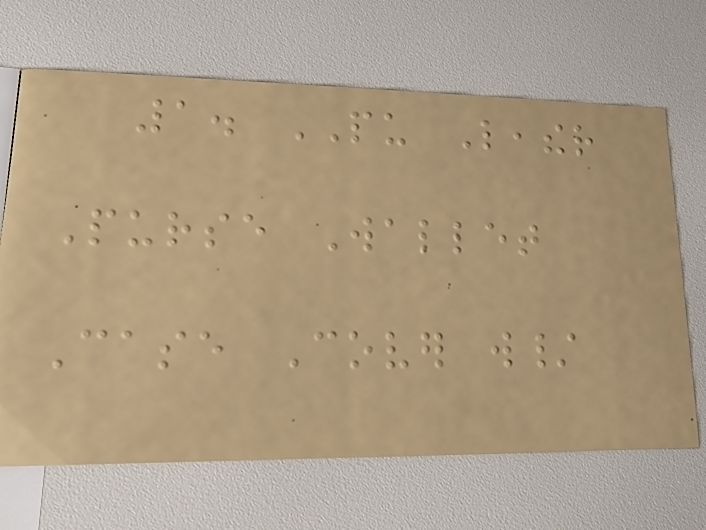1. PU Leather
Purse Wallet
Case Cover w/
